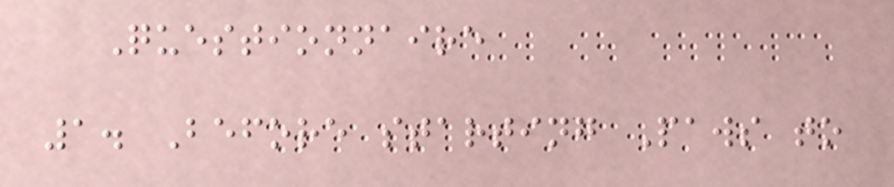Questionnaire
1. Before starting Paws to
